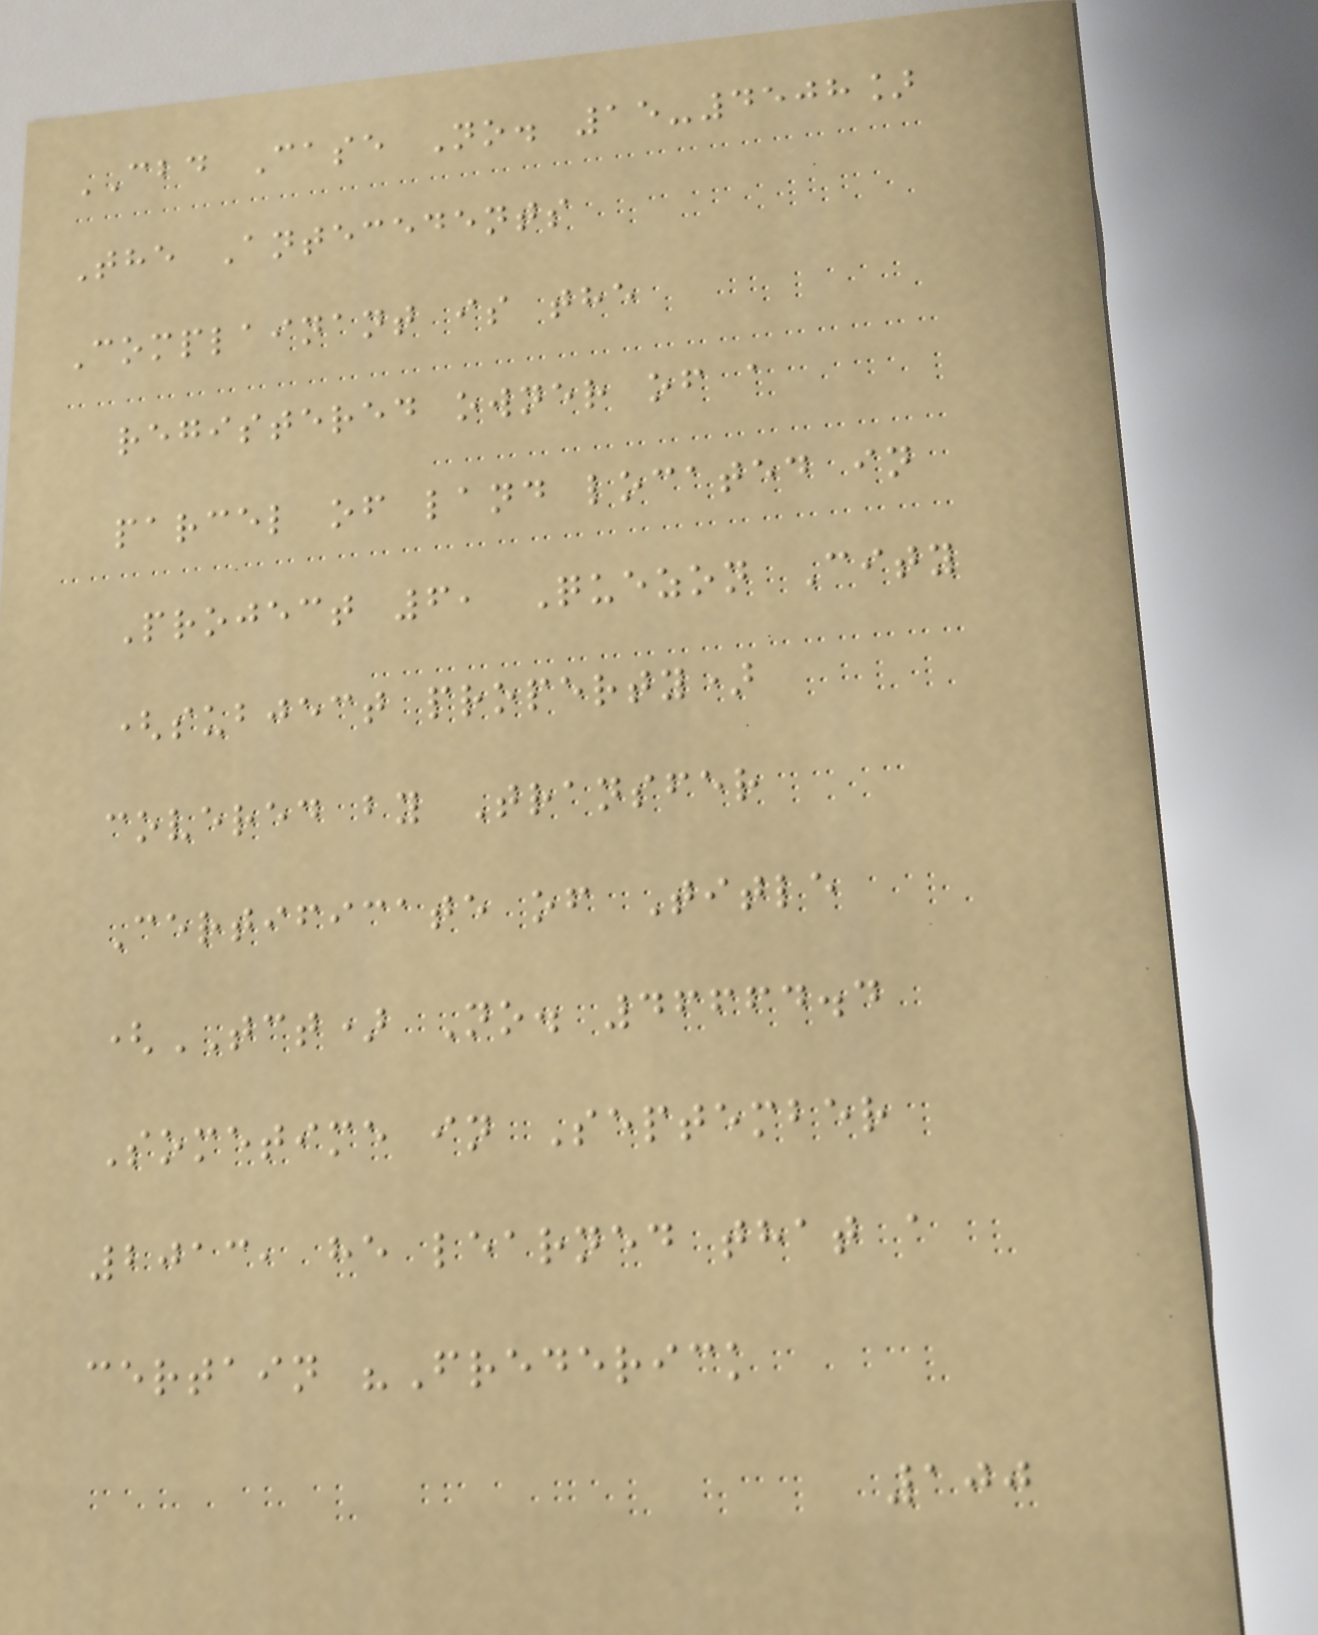CBD Case No. 15-4508]
The Antecedents
Complainant is the
registered owner of a
parcel of land located in
Project 6, Quezon City
(subject property)
covered by Transfer
Certificate of Title
(TCT) No. 46664.4
Sometime in September
2013, he learned that a
certain "Frederick
100
